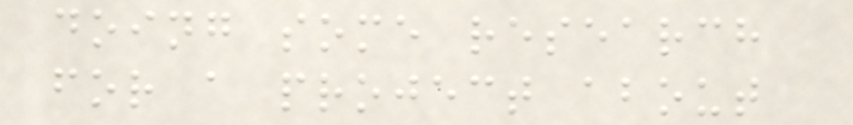doing some research
for a project about
